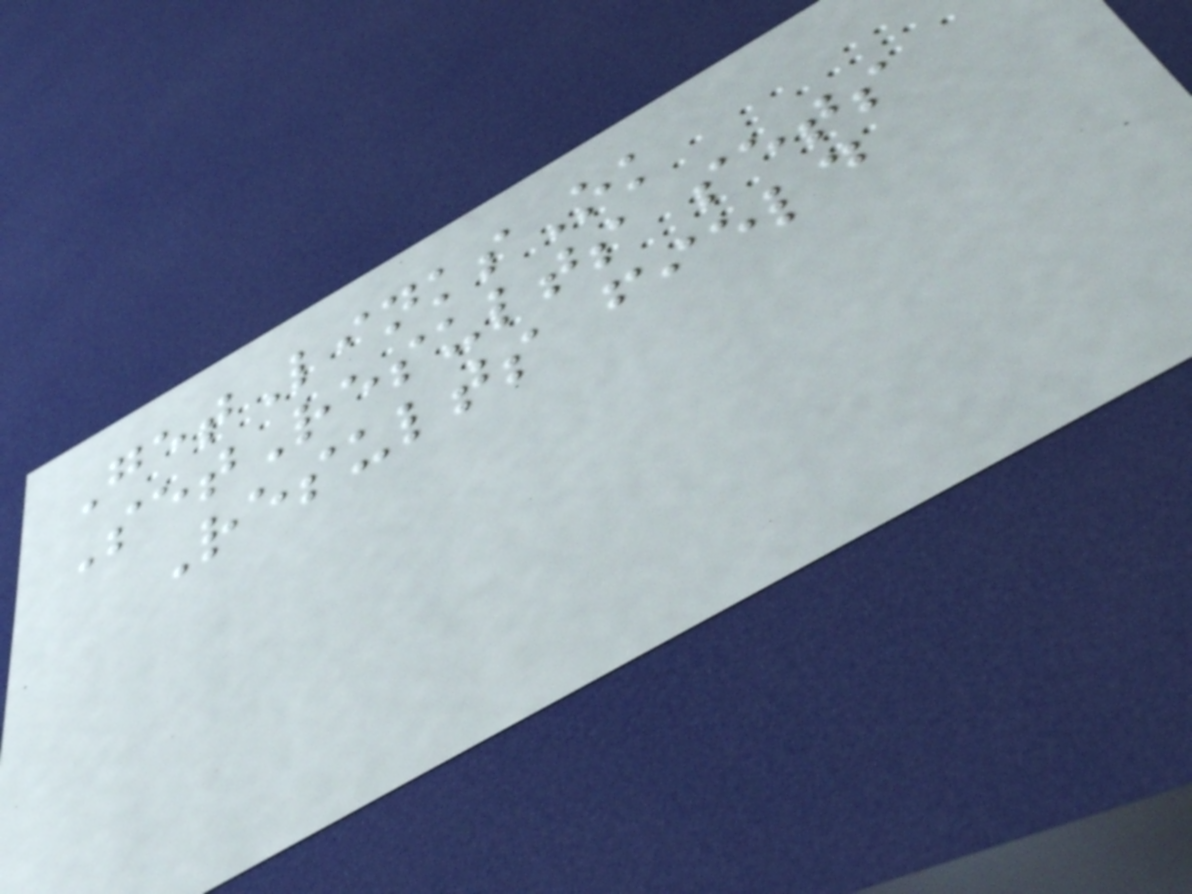GetLinksOk
SetResults sets
Results field
